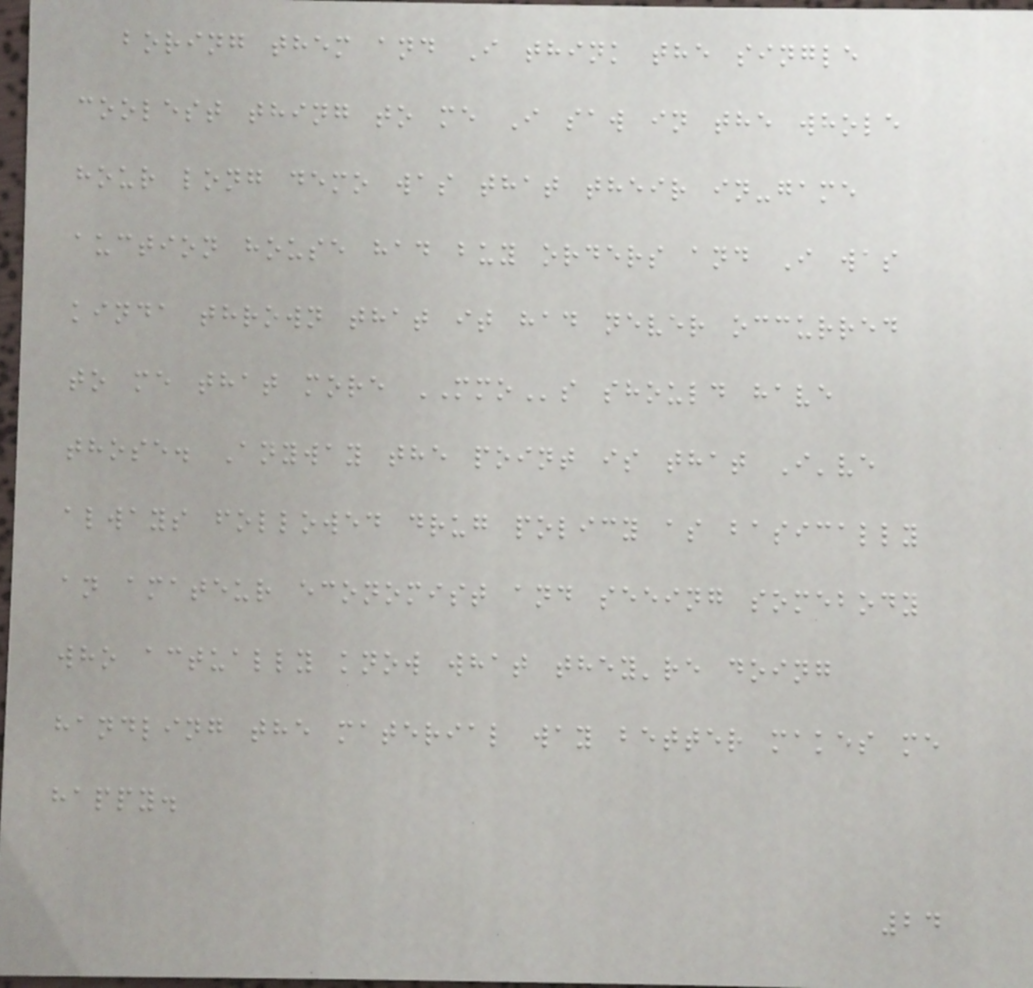boring them and I think the single
coolest thing to me I saw in the whole
hour long demo was that their in-game
auction house had buy orders and I was
kinda thrown that it had never occurred
to me that more MMOs should have
those. Anyway the point is that I've
always followed drug policy as basically
an amateur economist and seeing somebody
who actually know what they're doing
handling the material way better makes me
happy.
24
